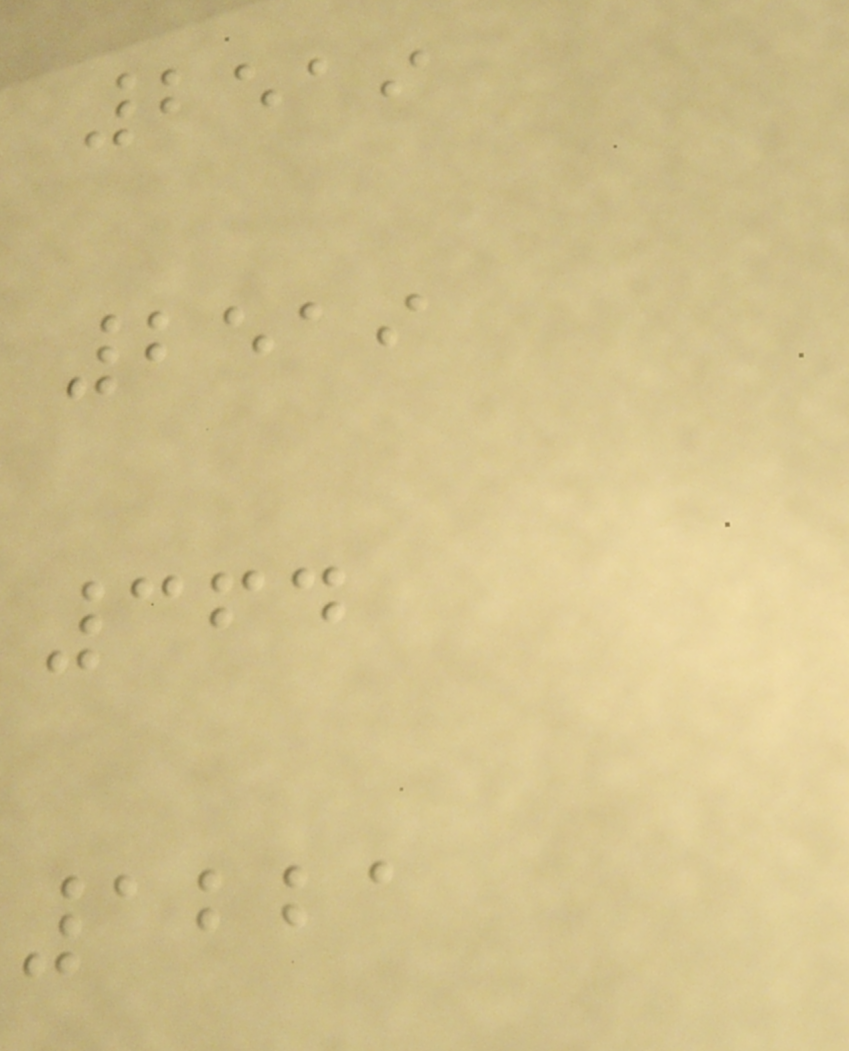2519
2519
364
1221
